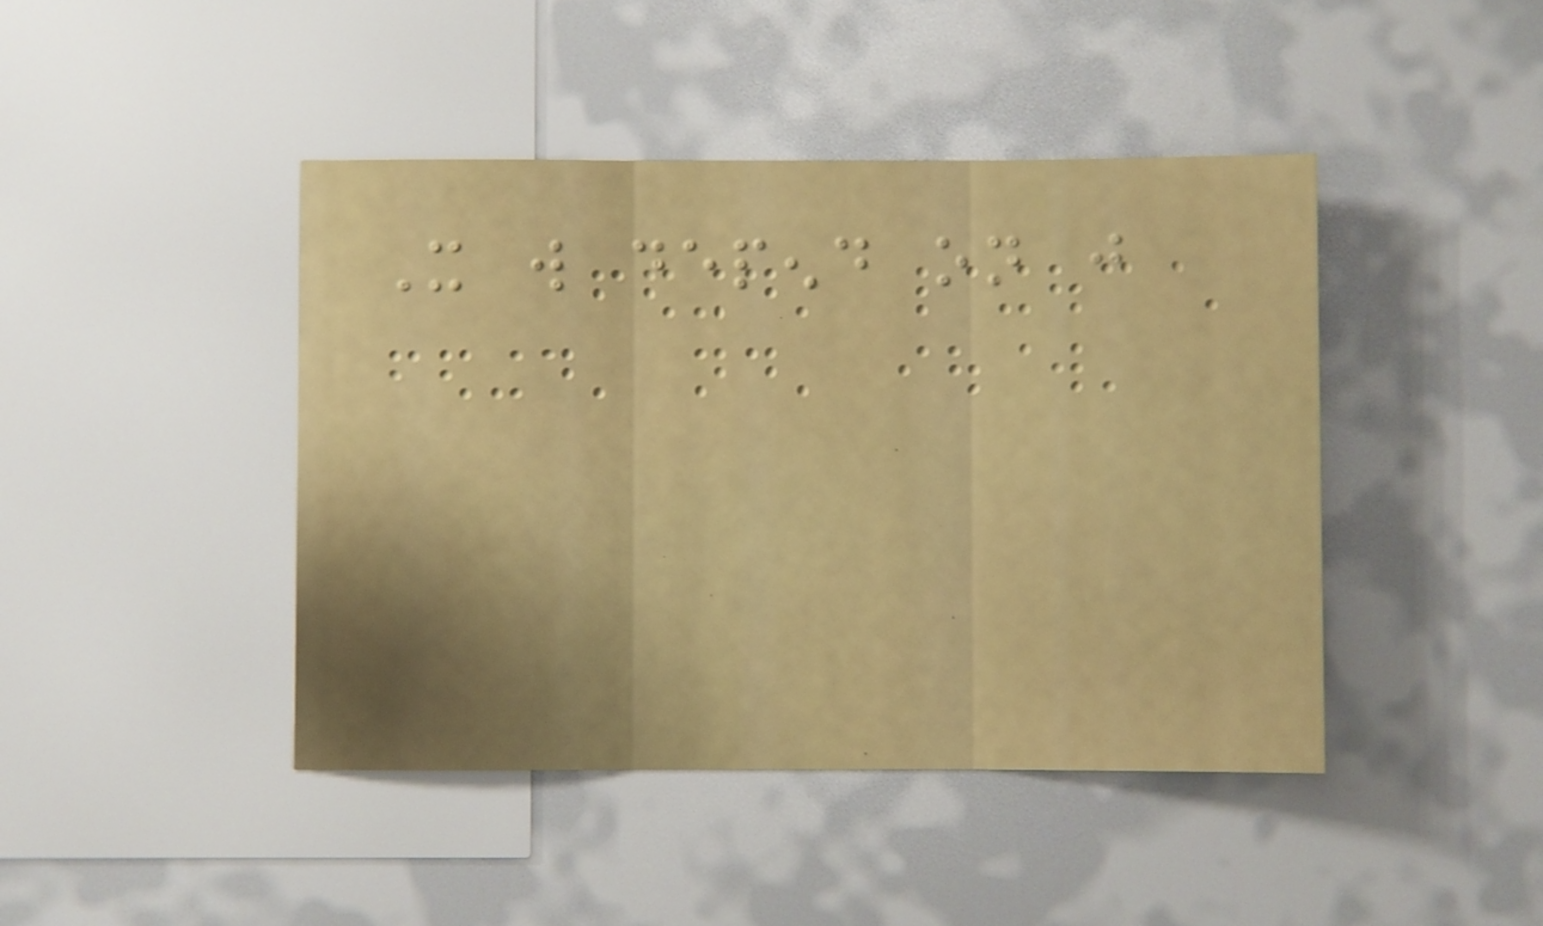It will depend on just
